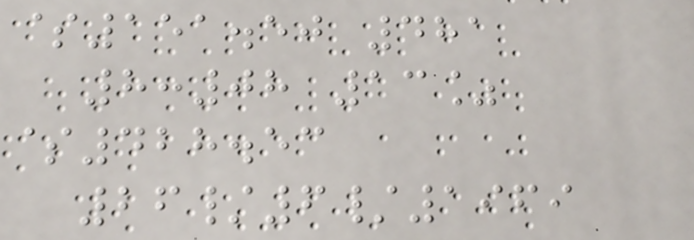$151.50 481
8:08 13%
$428.53
26/6/1969
